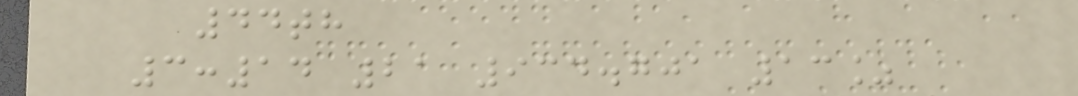44th
3:14 21 934.701 13%
